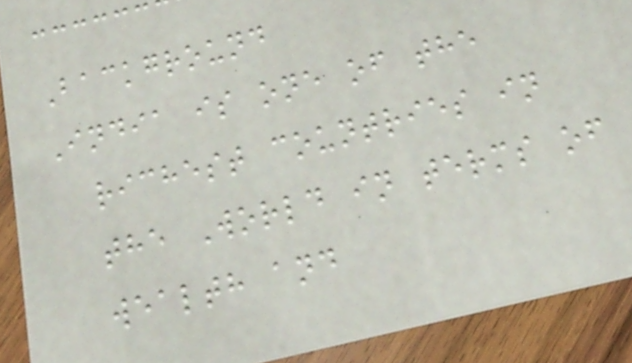Background
India is one of the
richest countries in
the World in terms of
wealth and
